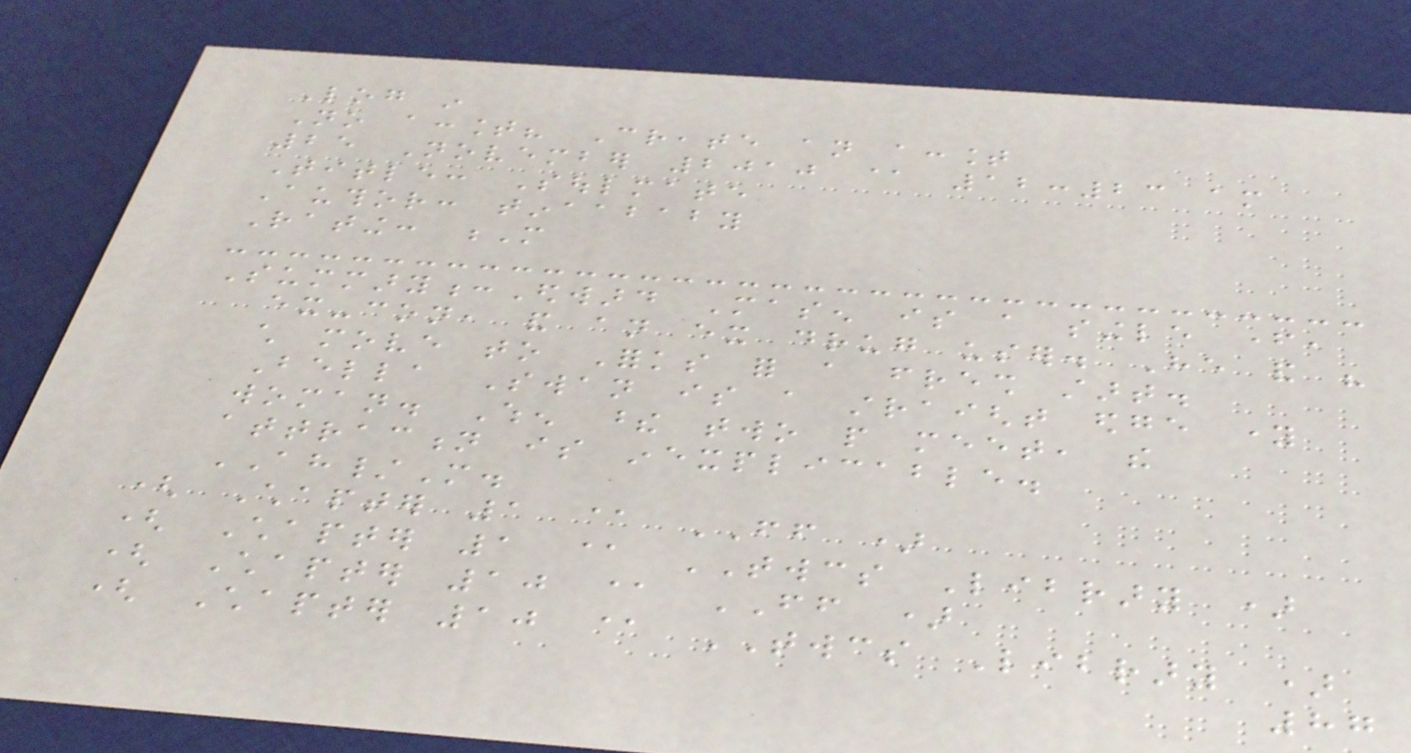Log in
No account? Create an account
25 November 2010 @ 12:23 am
Title: Soulmate
Author: tinaababy
Rating: M
Summary:Edward Masen is a single father,
ex-con, and an ex drug user. He and his
child move to Forks for a fresh start.
Bella Swan is a straight edge young
woman. When these two people meet, the
attraction is inexplicable.
AH/M.
( Chapter 1 @ FF )
( Chapter 1 @ TWCS Library )
( Chapter 10 @ FF )
( Chapter 10 @ TWCS Library )
87
